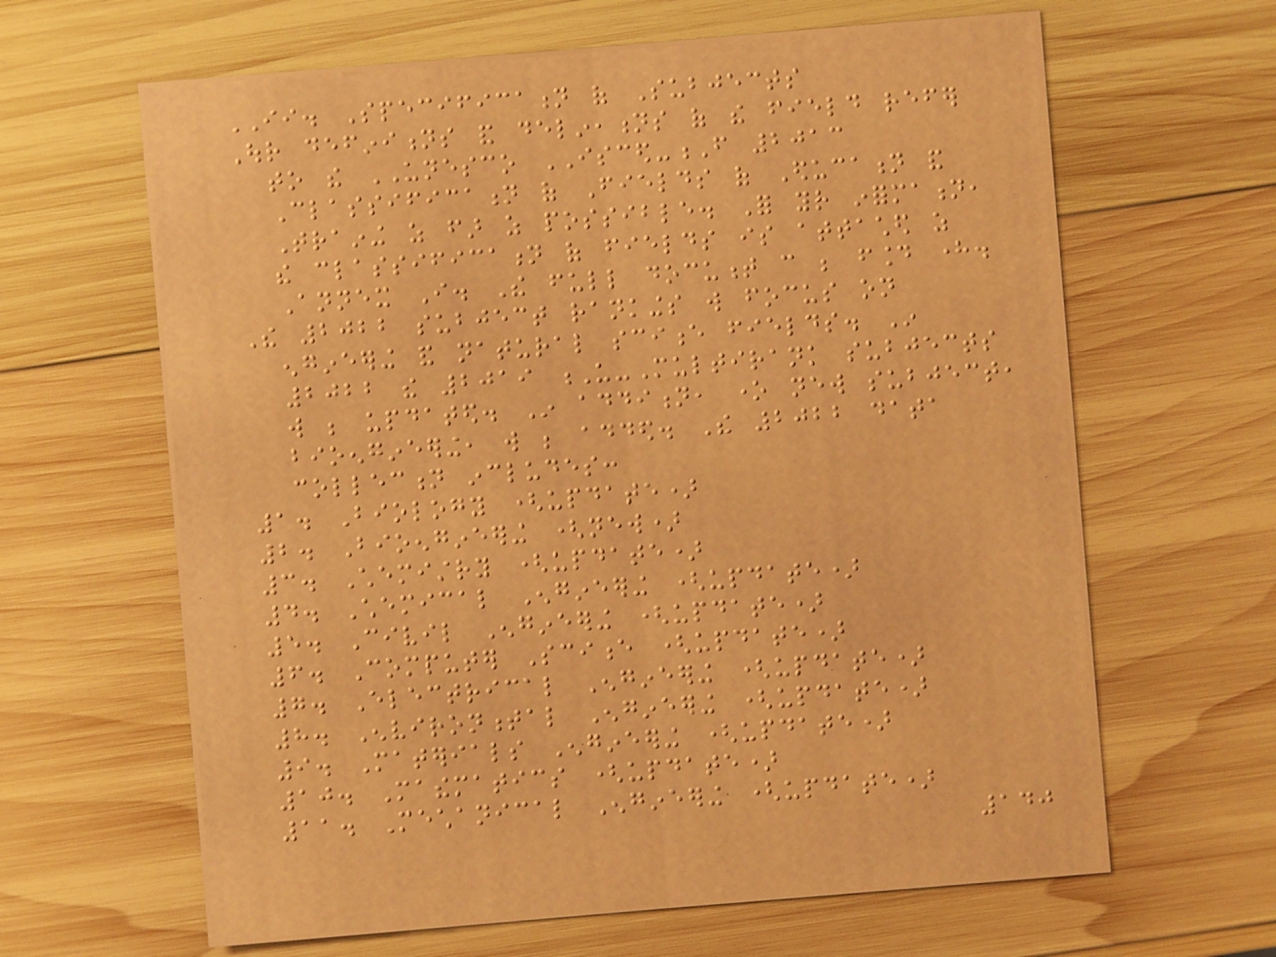II. Specification of Subjects
Our definitions and delineations of the field refer
to the UNESCO ISCED-F 2013
Classification of Fields of Education and
Training as far as possible. For your information,
the classification of fields is attached as
Annex I. The full document can be found here.
The 2022 subject rankings will focus on
engineering and natural science fields. In
2022 the 2019 U-Multirank subjects
will be updated. In addition, one new subject,
bioengineering, will be added. The 2022 data
collection includes:
1. Biology (update)
2. Bioengineering (new)
3. Chemistry (update)
4. Chemical Engineering (update)
5. Civil Engineering (update)
6. Computer Science (update)
7. Electrical Engineering (update)
8. Environmental Engineering (update)
9. Materials Engineering (update)
10. Mathematics (update)
11. Mechanical Engineering (update)
140
